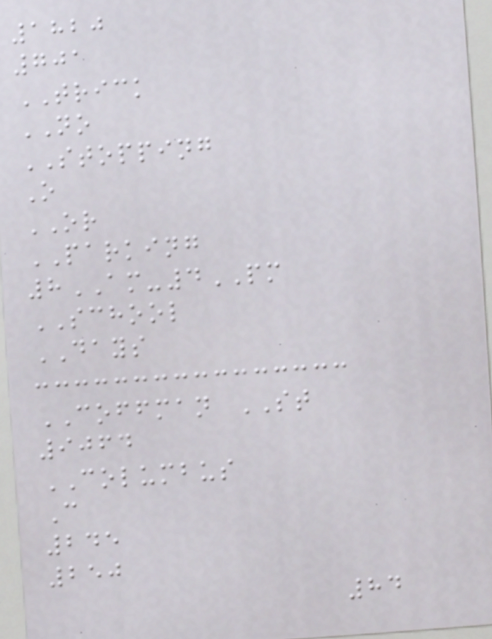1820
701
TRICK
NO
STOPPING
O
OR
PARKING
8AM-4PM
SCHOOL
DAYS
COFFMAN ST
9064
COLUMBUS
C
245
250
84
